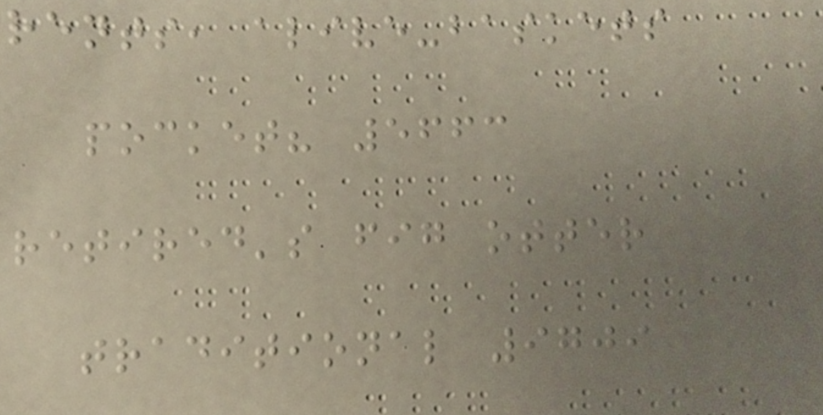rents, alive-baskets
pocket? 5663
retired's fig otter
traditional 9709
